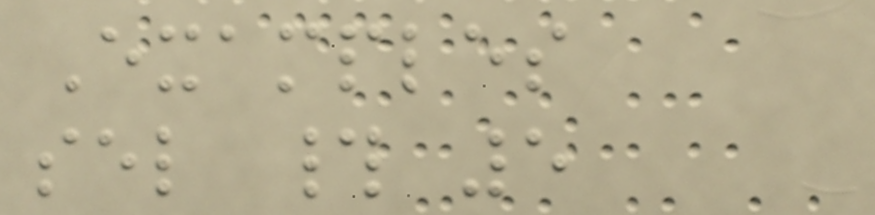Examples
sel # 5
